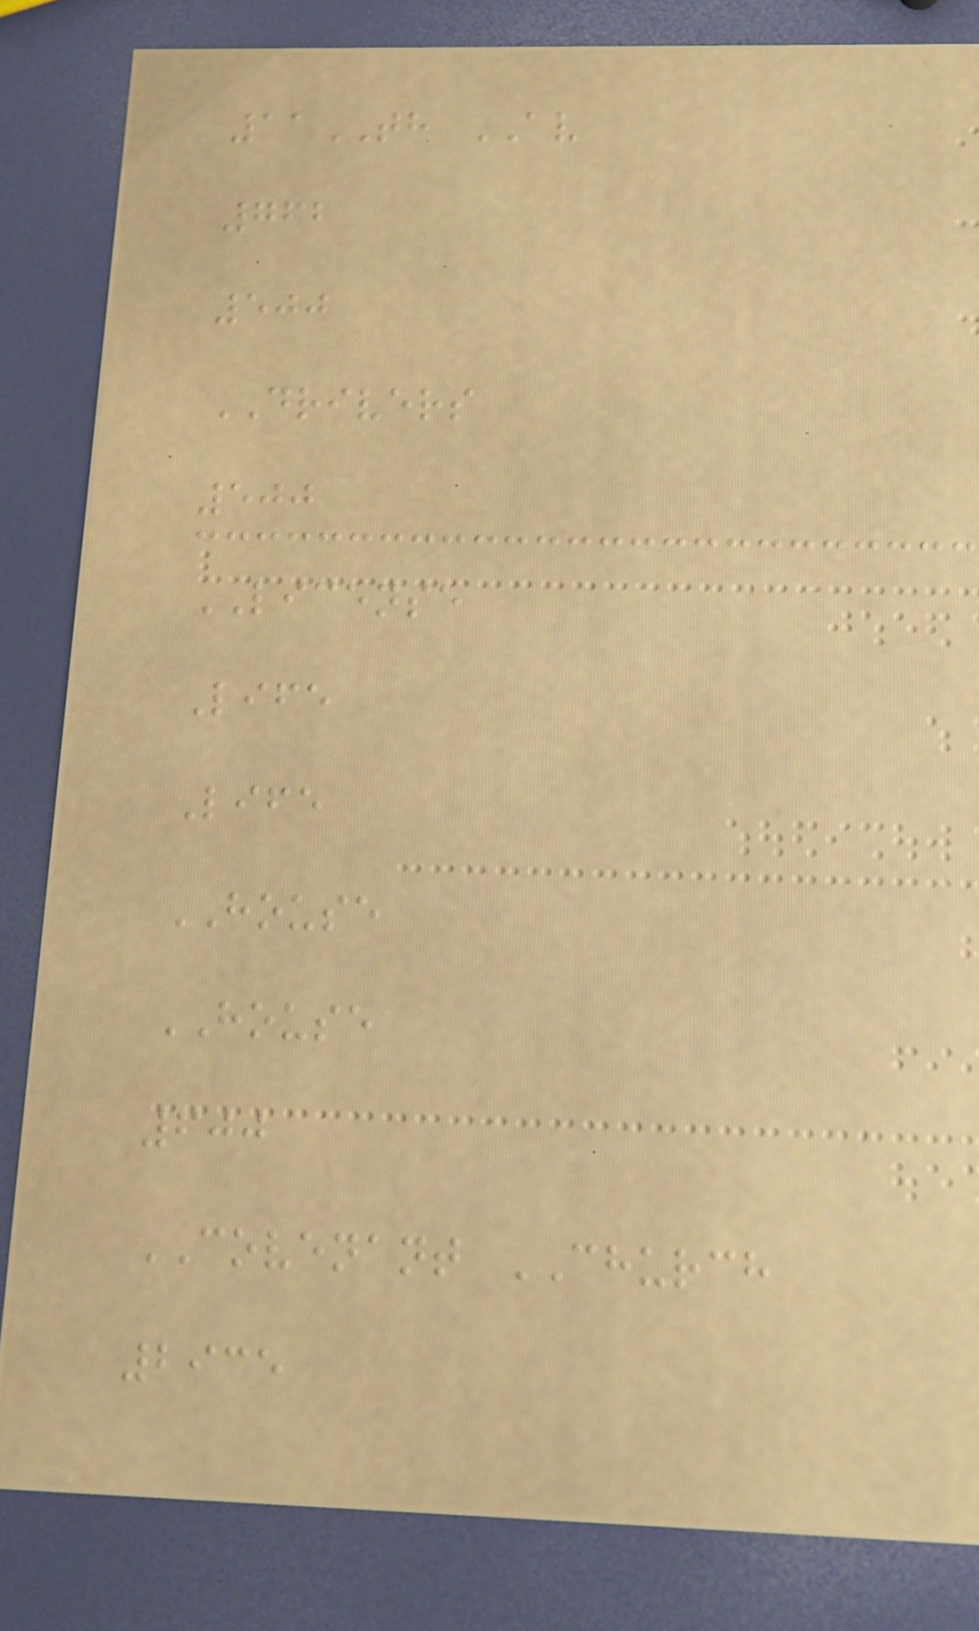11TH AV
762
500
DRIVERS
500
LICENSE
Life
Life
HOUSE
HOUSE
600
COVENANT CHURCH
2935
